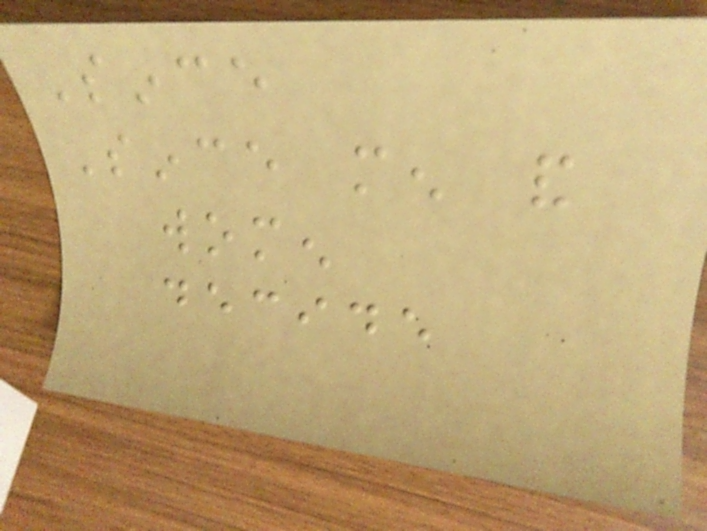Since
Since men and
women
decide
